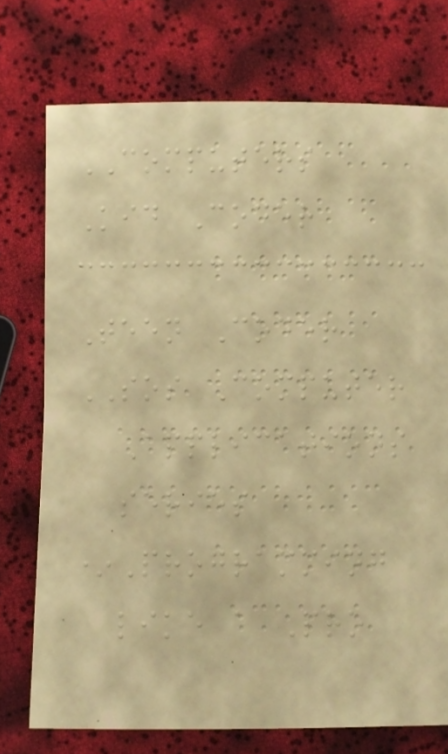COMPUTERS
Kid Coder
Teen Coder
SOS Computer
Applications
series
*Programming
like a Pro
